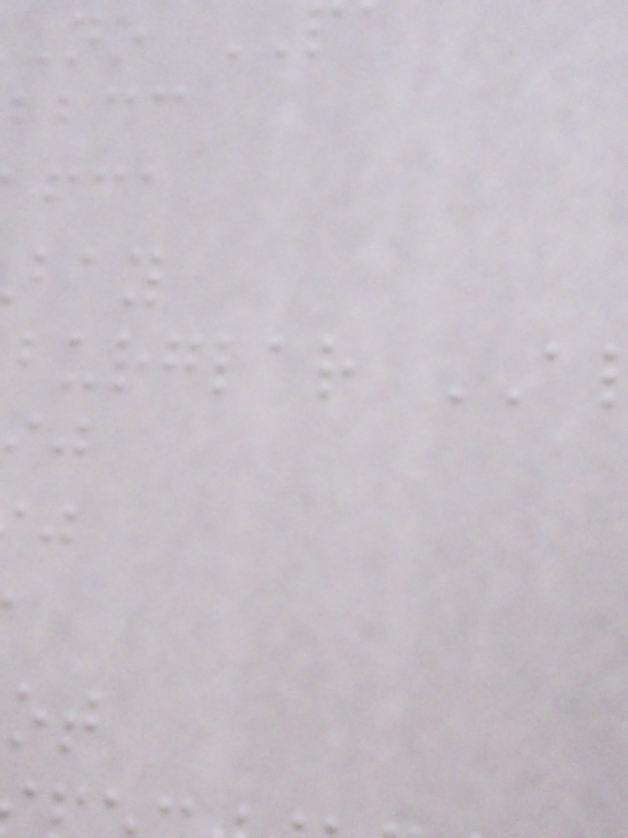bbcc
burglar
